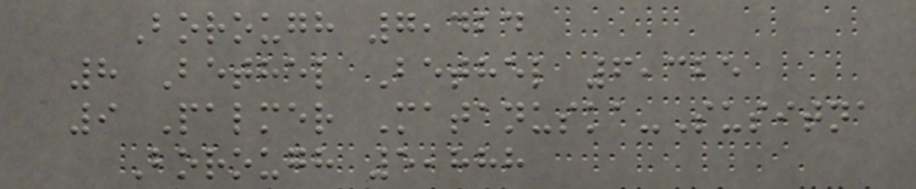Borough 7,424
8 Bethel Bethel 6,325
9 Palmer Matanuska-Susitna
Borough 5,888
